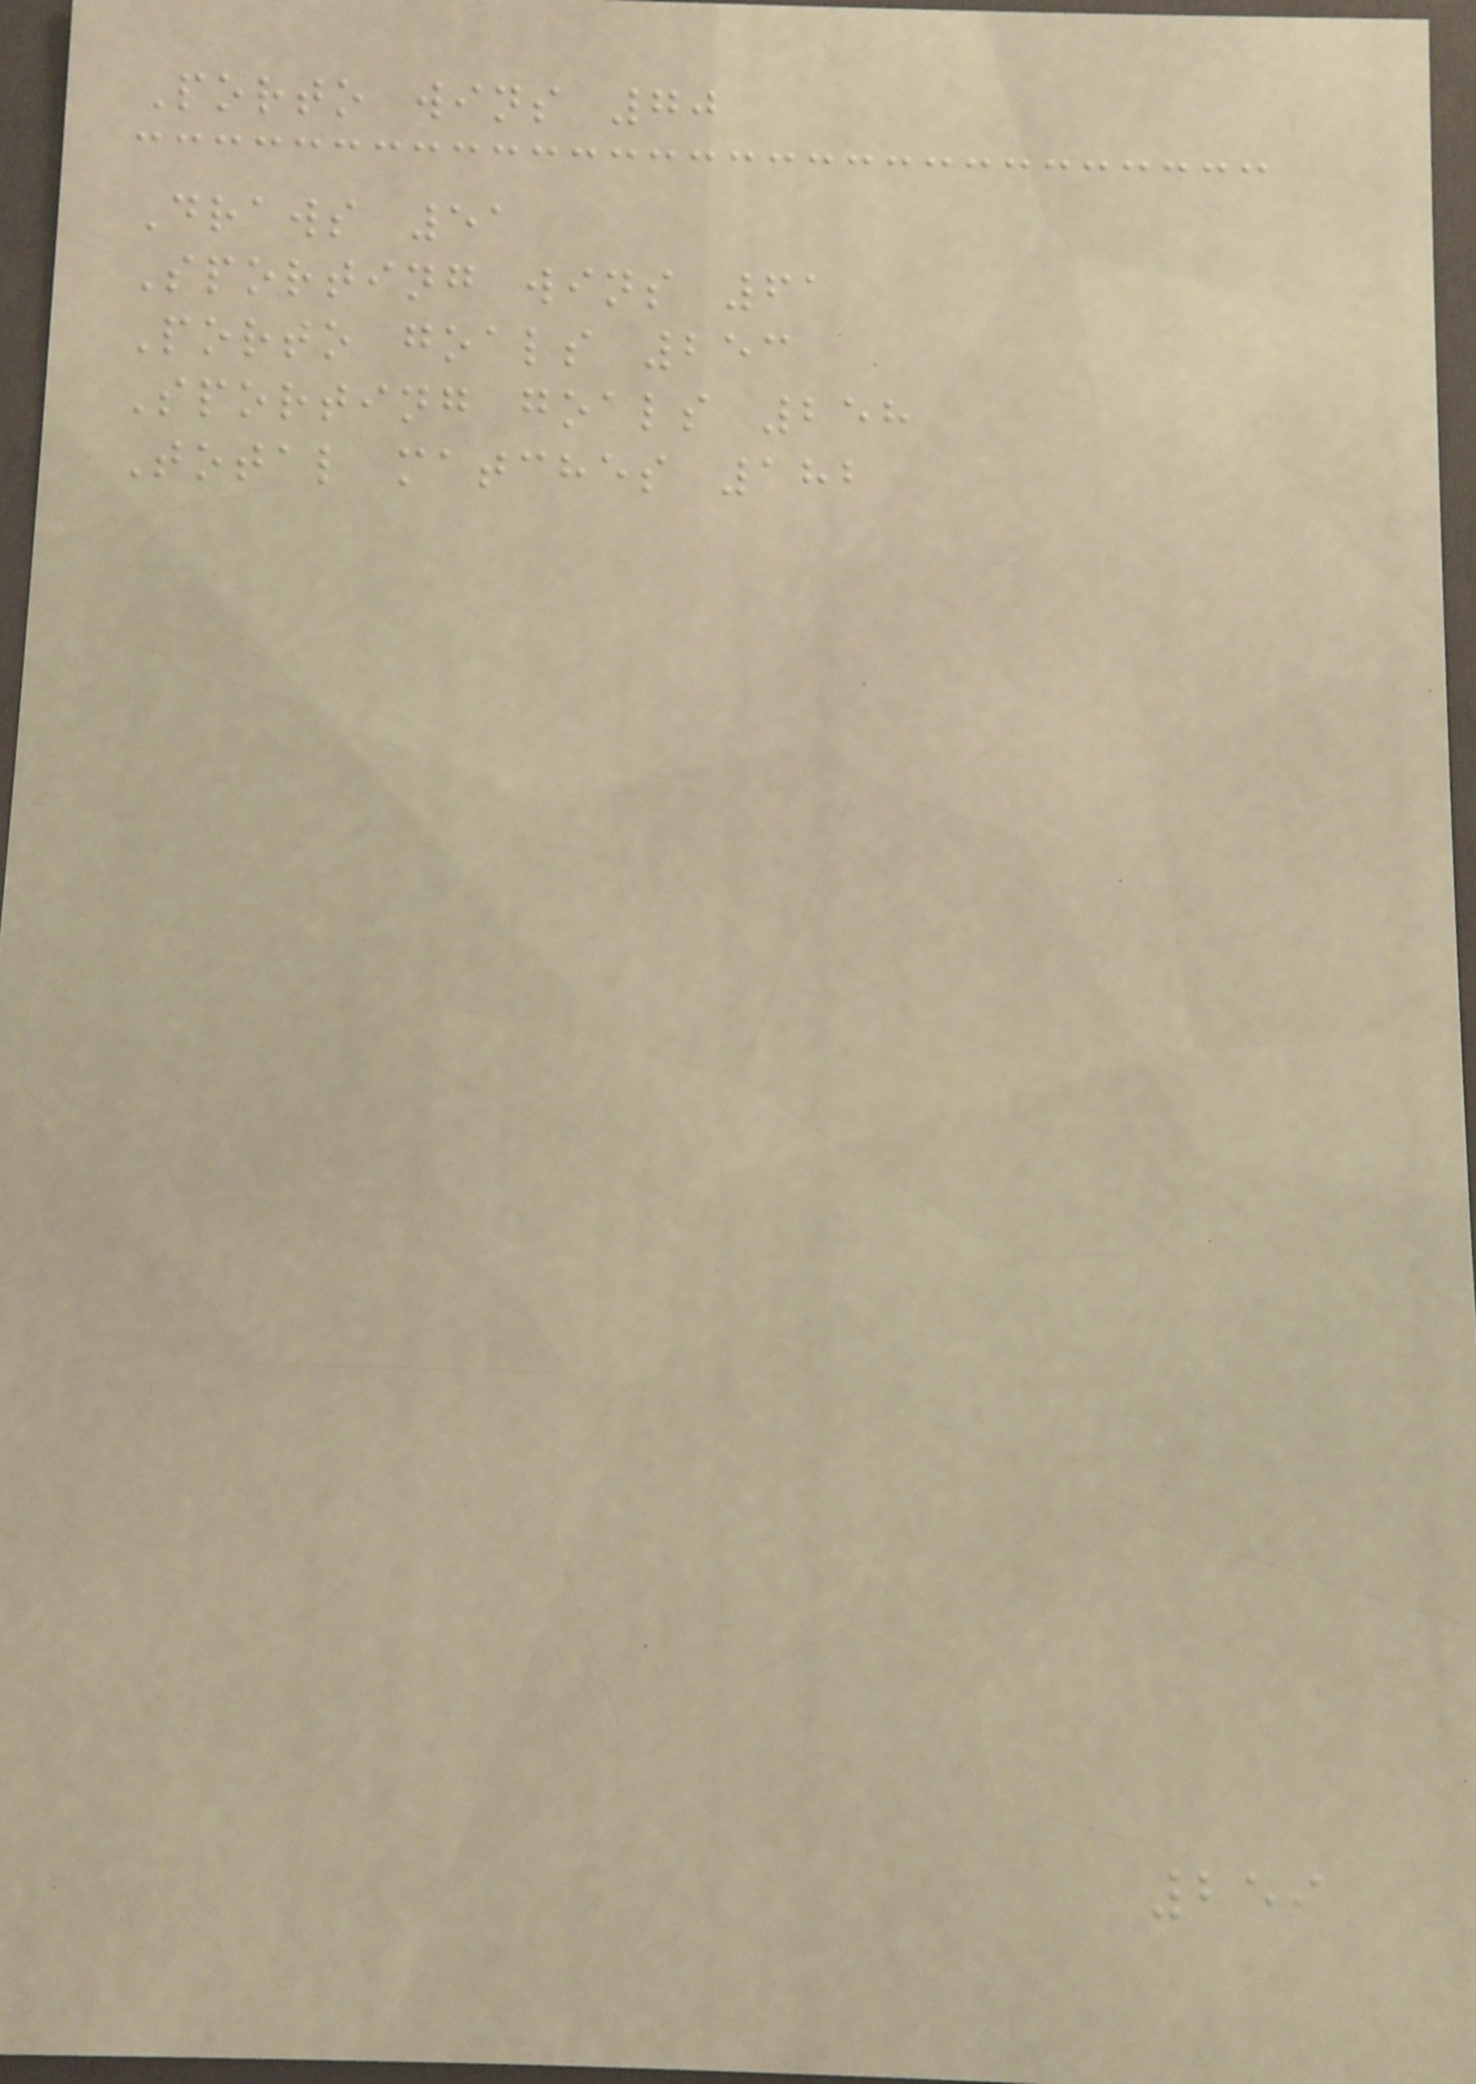Porto wins 70
Draws 51
Sporting wins 61
Porto goals 253
Sporting goals 258
Total matches 182
259
